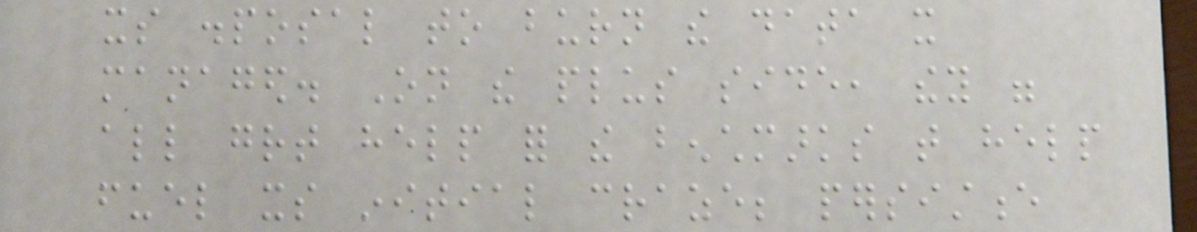its disposal to burn the data it
managed. On the plus side, they were
all great help for the benchmarks that help
fuel its initial craze; persistence
